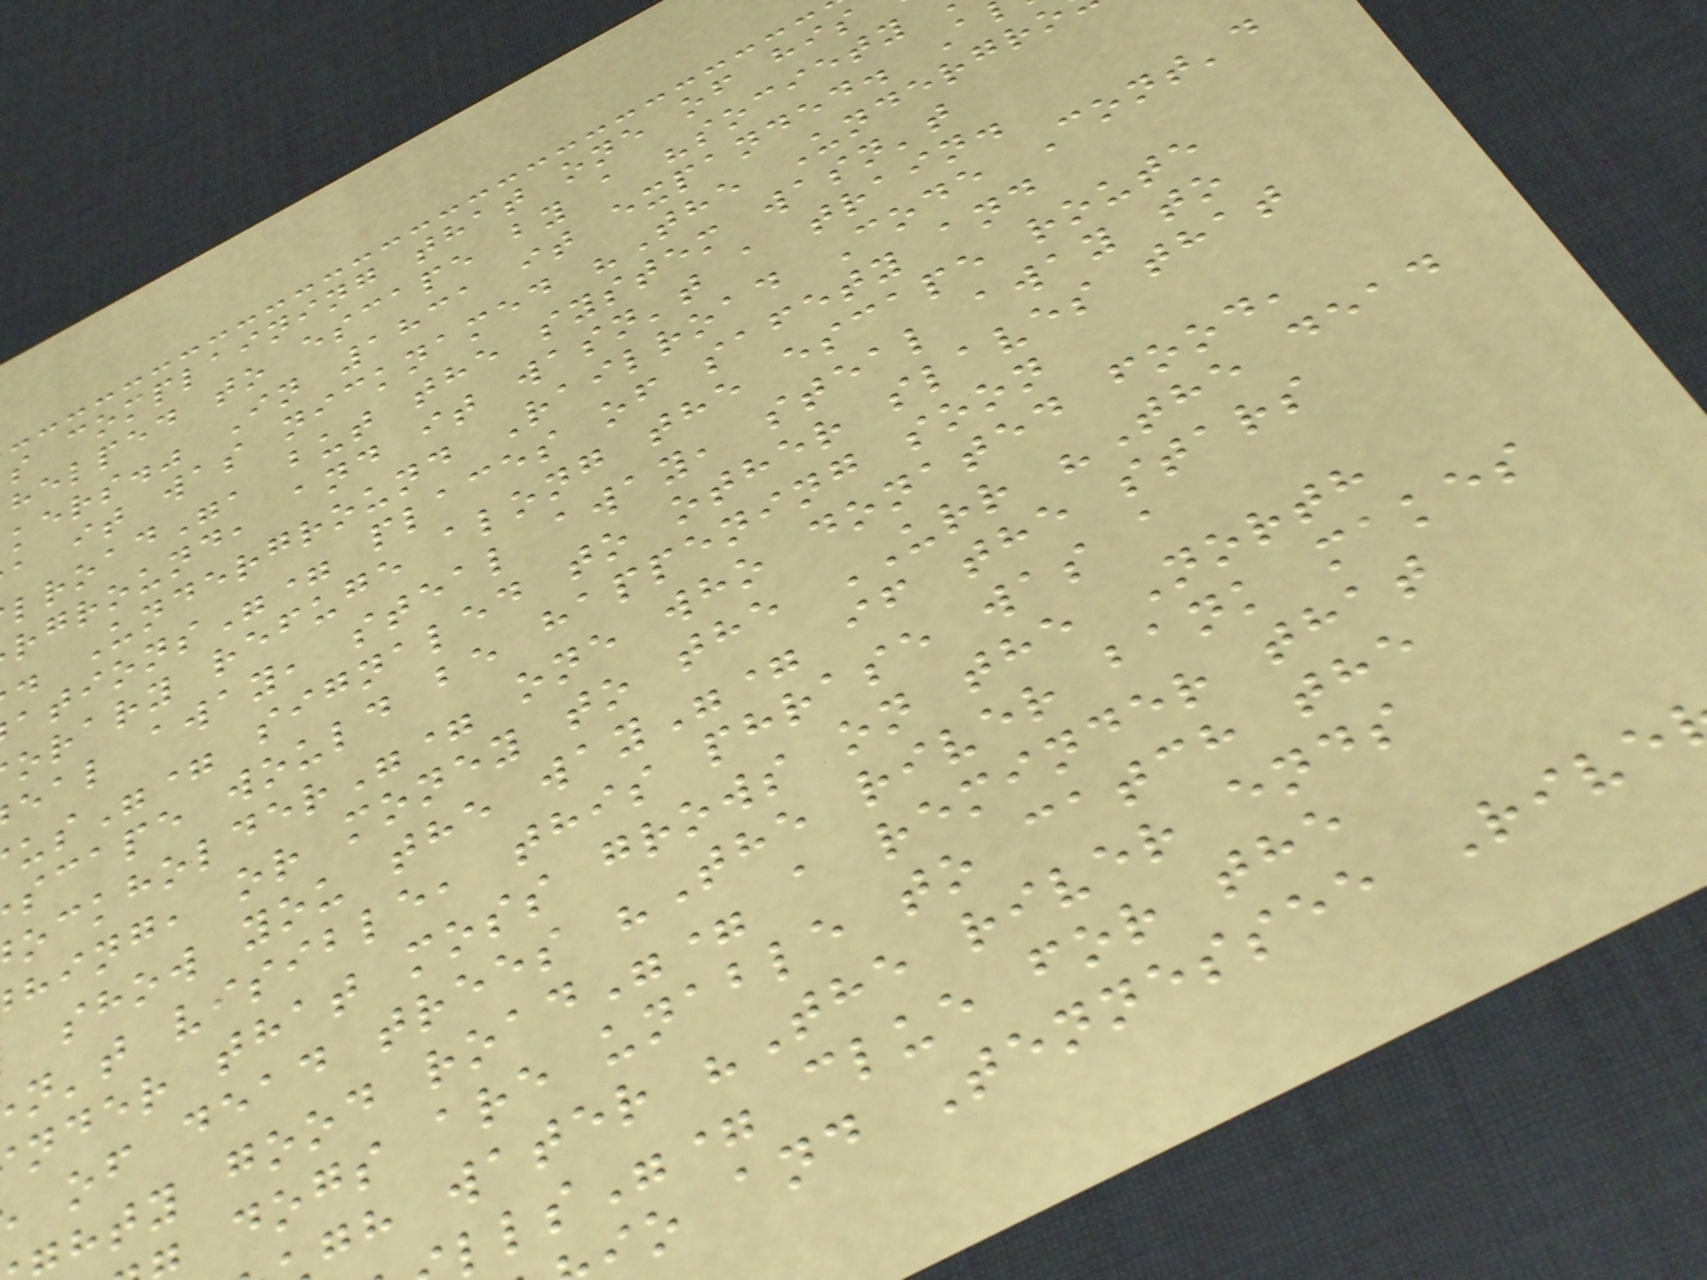s complaining that one of his
helped to escape by a "society
kers." In 1831 it expanded. A
a it was nicknamed "The Undergro
lroad", but the system wasn't
rground, and it wasn't a train.
. Underground Railroad Code Cont'd
ations"= places of safety and
orary refuge along the escape route
eal away, steal away, steal away to
us"= signaled to other slaves that
scape would be happening soon
ockholder"= one who donated food,
hing, or money to the URR "The dead
show you the way"= if the stars
n't visible, this phrase was a
nder that moss grows on the North
of dead trees "The river bank makes
hty good road"= a reminder that
dogs are unable to catch the
gh water "The river ends
lls"= clue for the
io and Tennessee Rive
